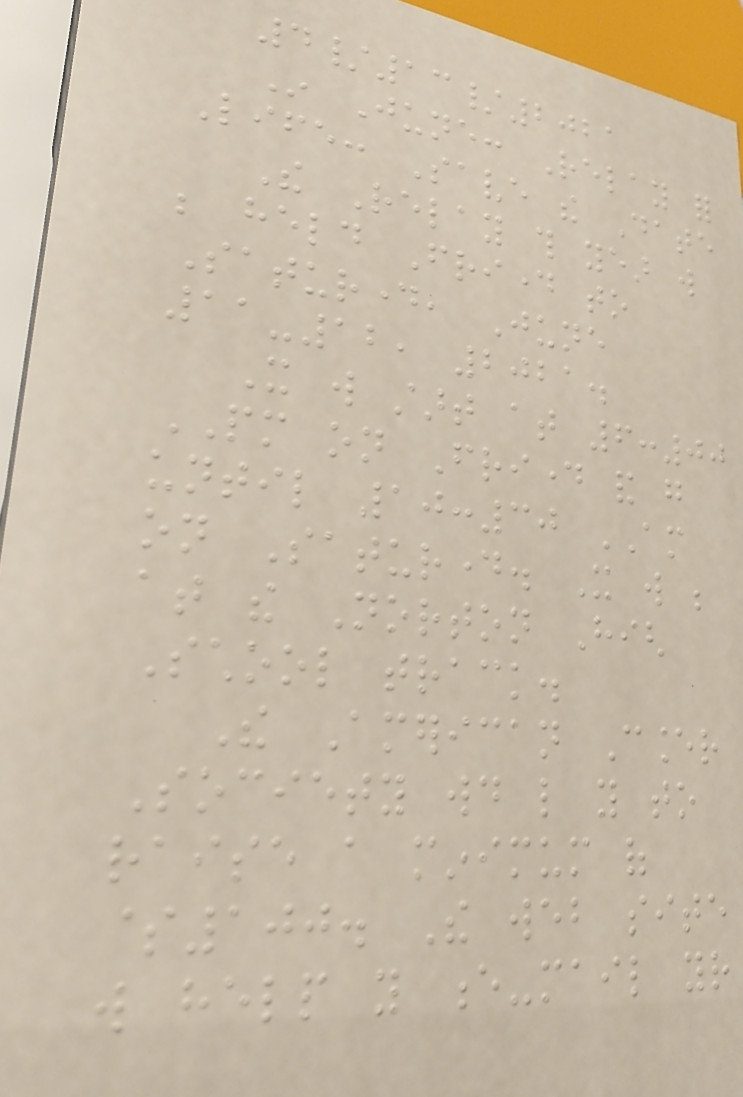4/13/2021
In June: Relay for
Life: Save the Date
The Relay this year will
be held Friday to
Saturday, June
11-12, 2021.
It will start at 6:00
PM on Friday and go
until 10:30 AM
on Saturday. It will be
at the Norton High
School track.
The American Cancer
Society would like you to
raise a minimum of
$100. The web site
will help you e-mail your
